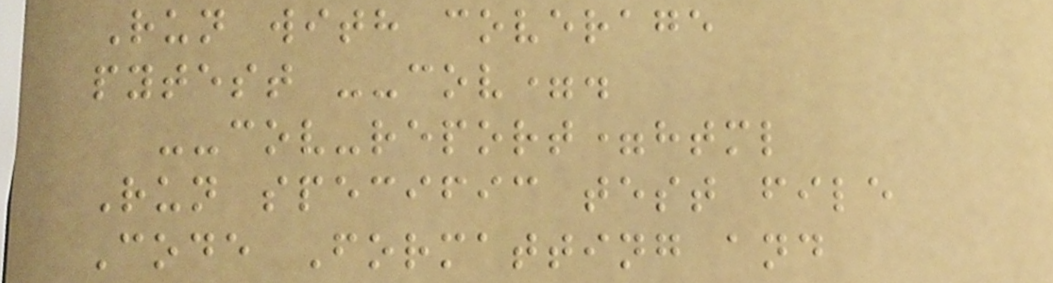Run with coverage
pytest --cov=.
--cov-report=html
Run specific test file
Code Formatting and
